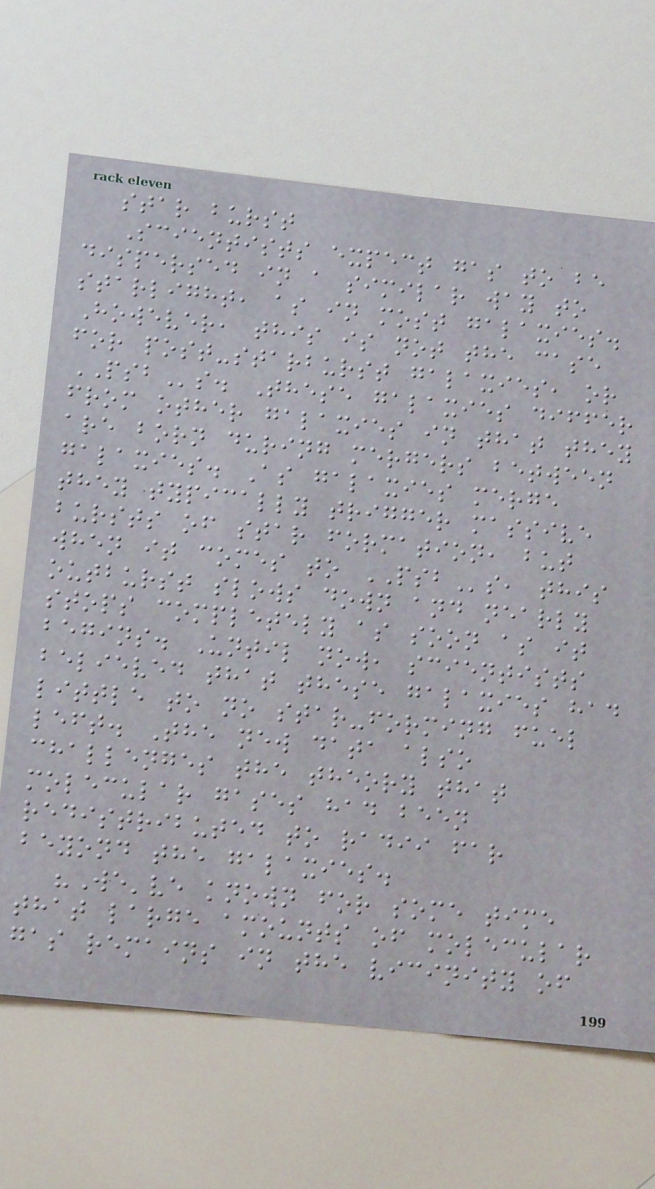star burst
Scientists expect gas to be
dispersed in a similar way to
starlight, as in most galaxies.
However, this is not the case
for post-starburst galaxies, or
PSBs. These galaxies differ
from other galaxies in that they
are born during mergers between
galaxies. As galaxies merge
they typically trigger massive
bursts of star formation, but
when it comes to PSBs, this
outburst slows down and nearly
stops completely as soon as it
begins. Until now, scientists
believed that these galaxies had
little to no star-forming fuel
left. The new data also
challenges the theory that
molecular gases had been
redistributed to radii far
beyond the galaxies.
"We've known for some time
that large amounts of molecular
gas remains in the vicinity of
